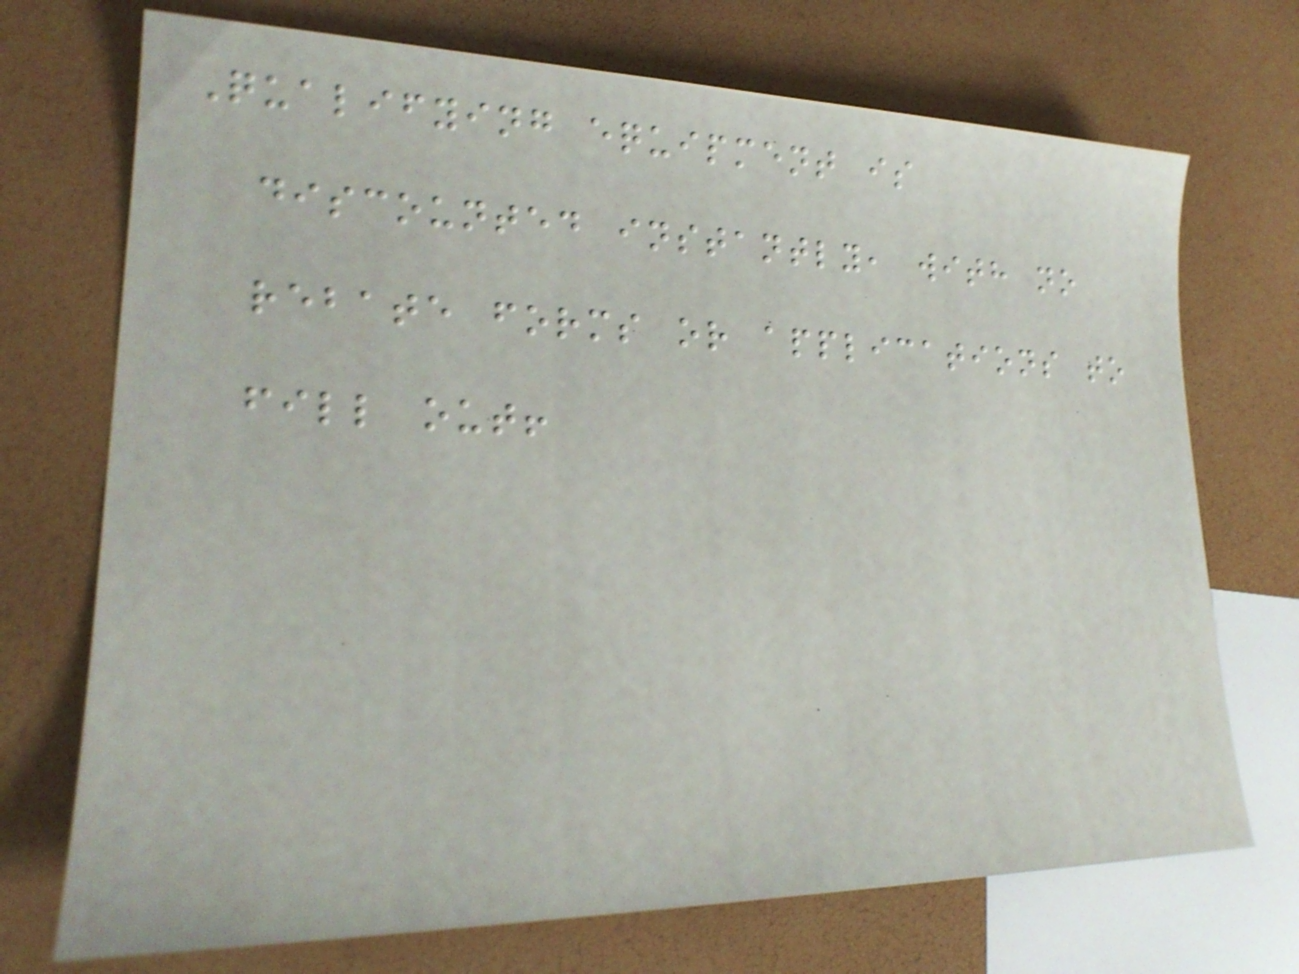Qualifying equipment is
discounted instantly, with no
rebate forms or applications to
fill out!
